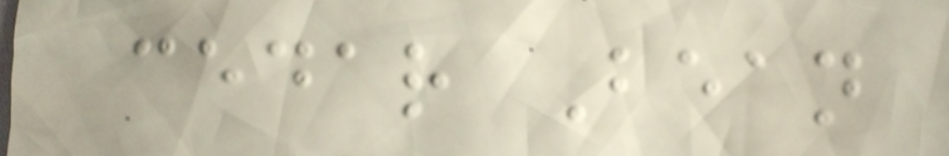cedar Bean
